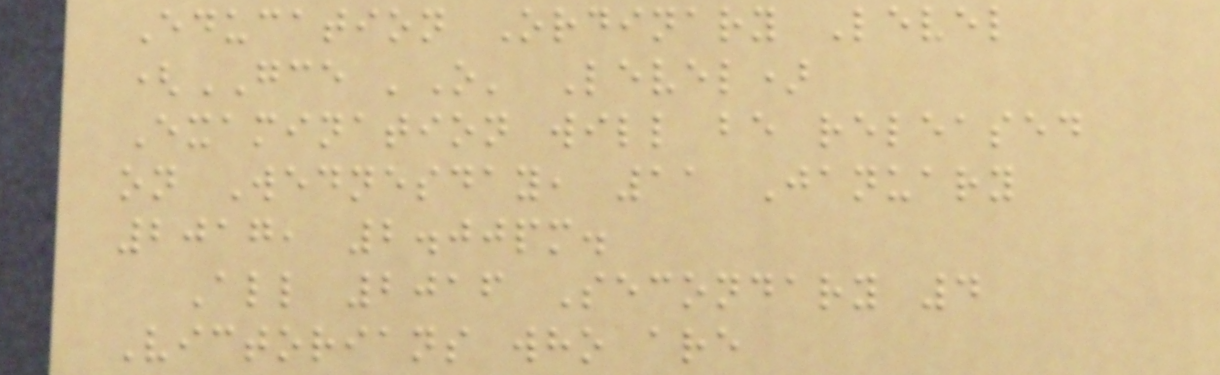Education Ordinary Level
(GCE 'O' Level)
Examination will be released
on Wednesday, 11 January
2017, 2.00pm.
All 2016 Secondary 4
Victorians who are
